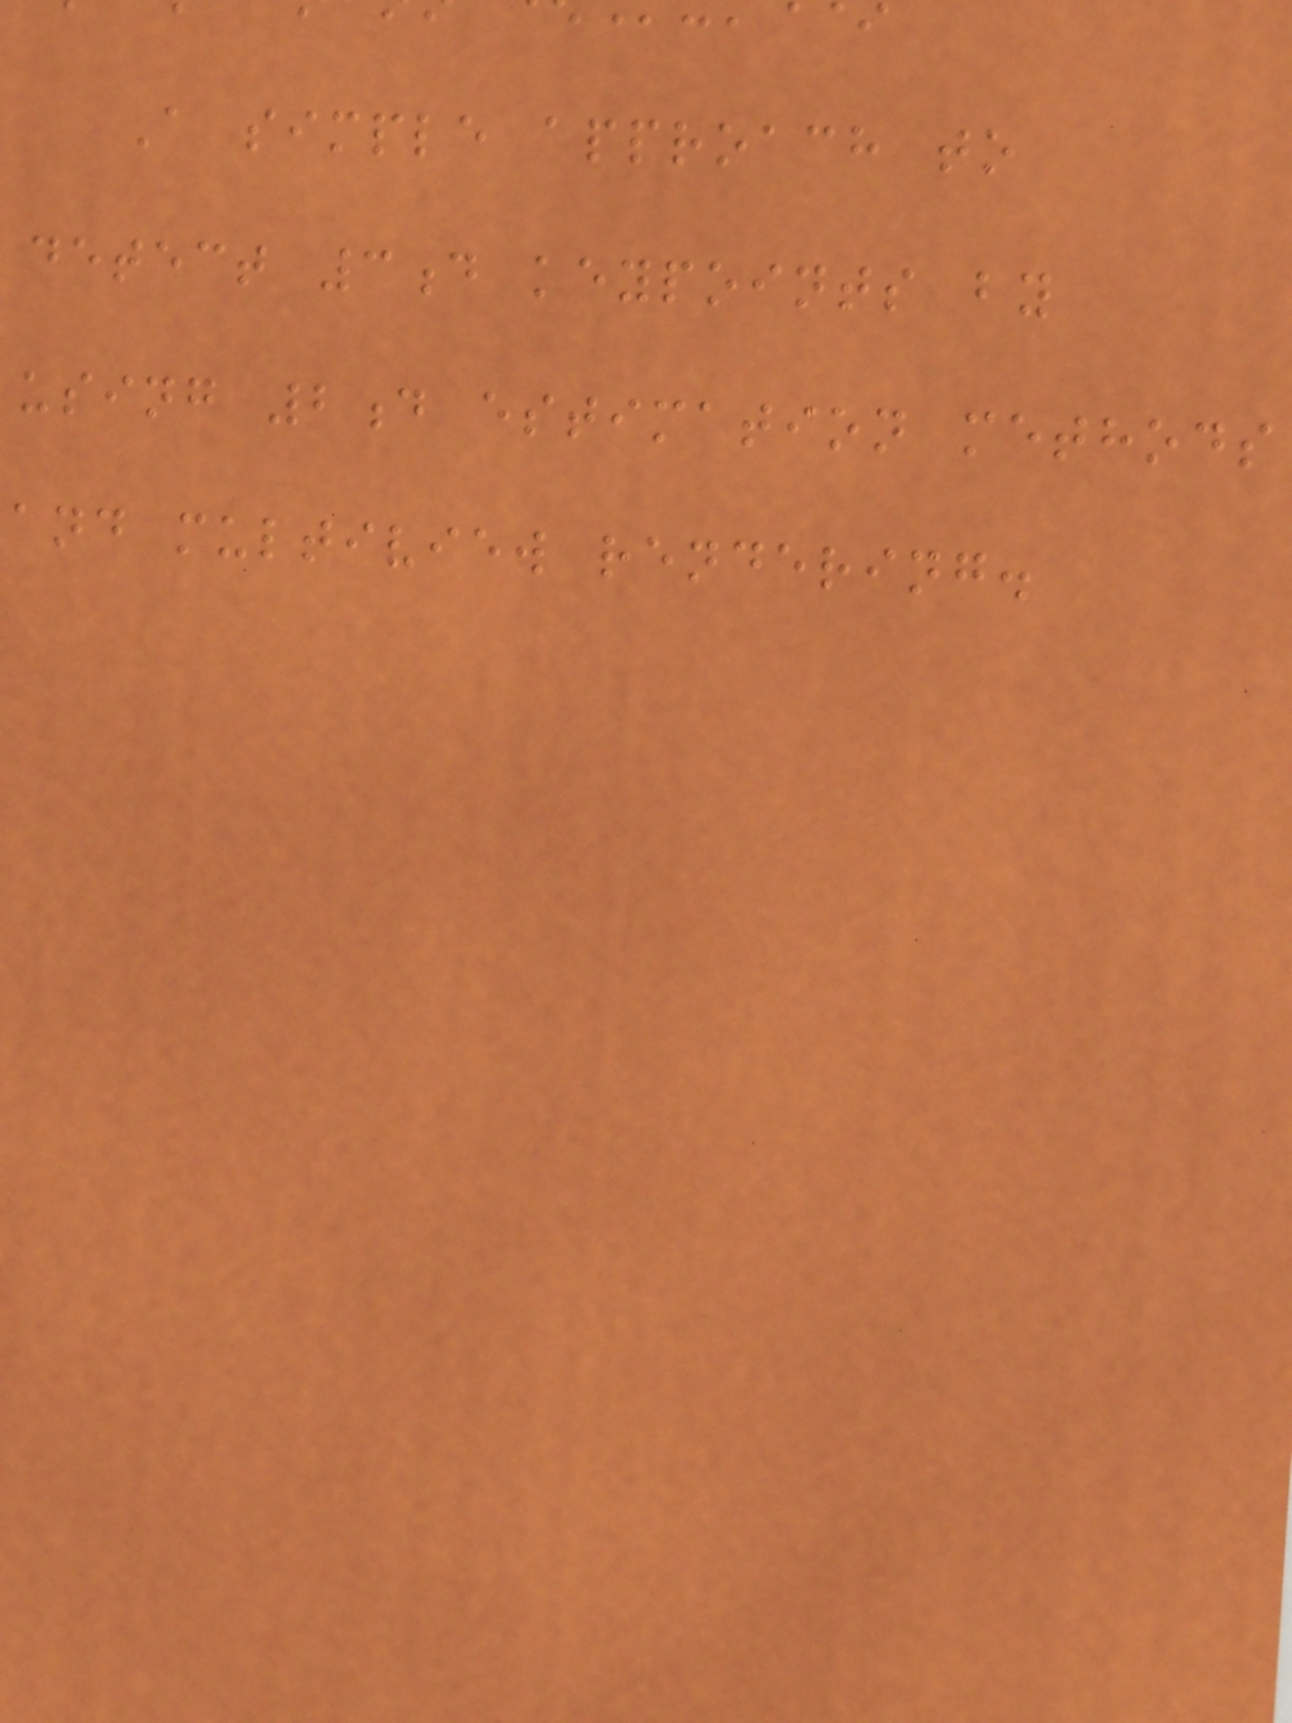A simple approach to
detect 3d keypoints by
using 2d estimation methods
and multiview rendering.
